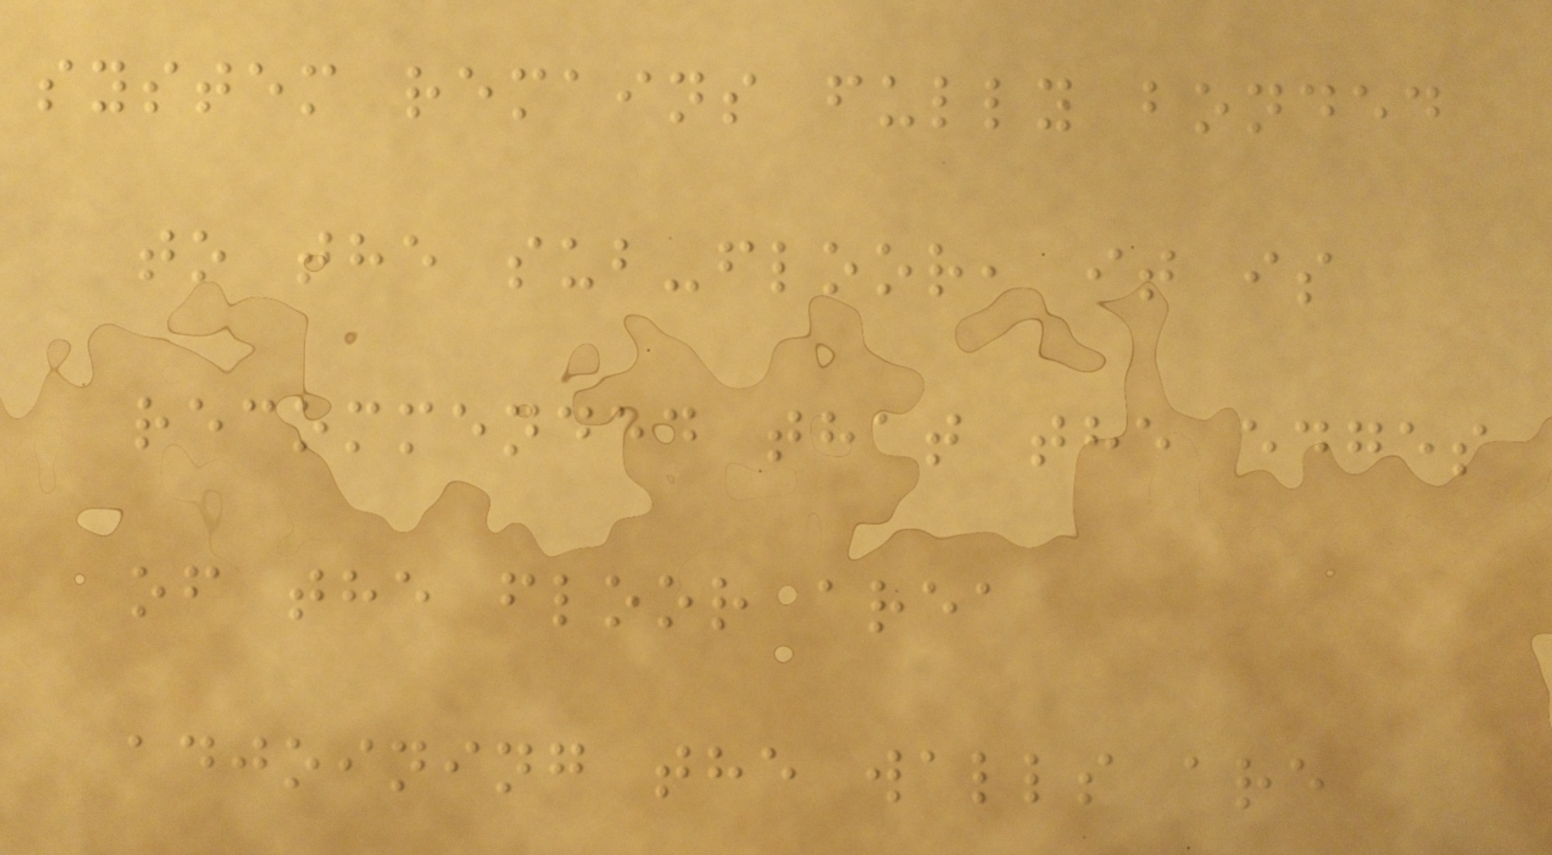system remains fully bonded
to the sub-floor, it is
recommended that the edges
of the floor area
adjoining the walls are
